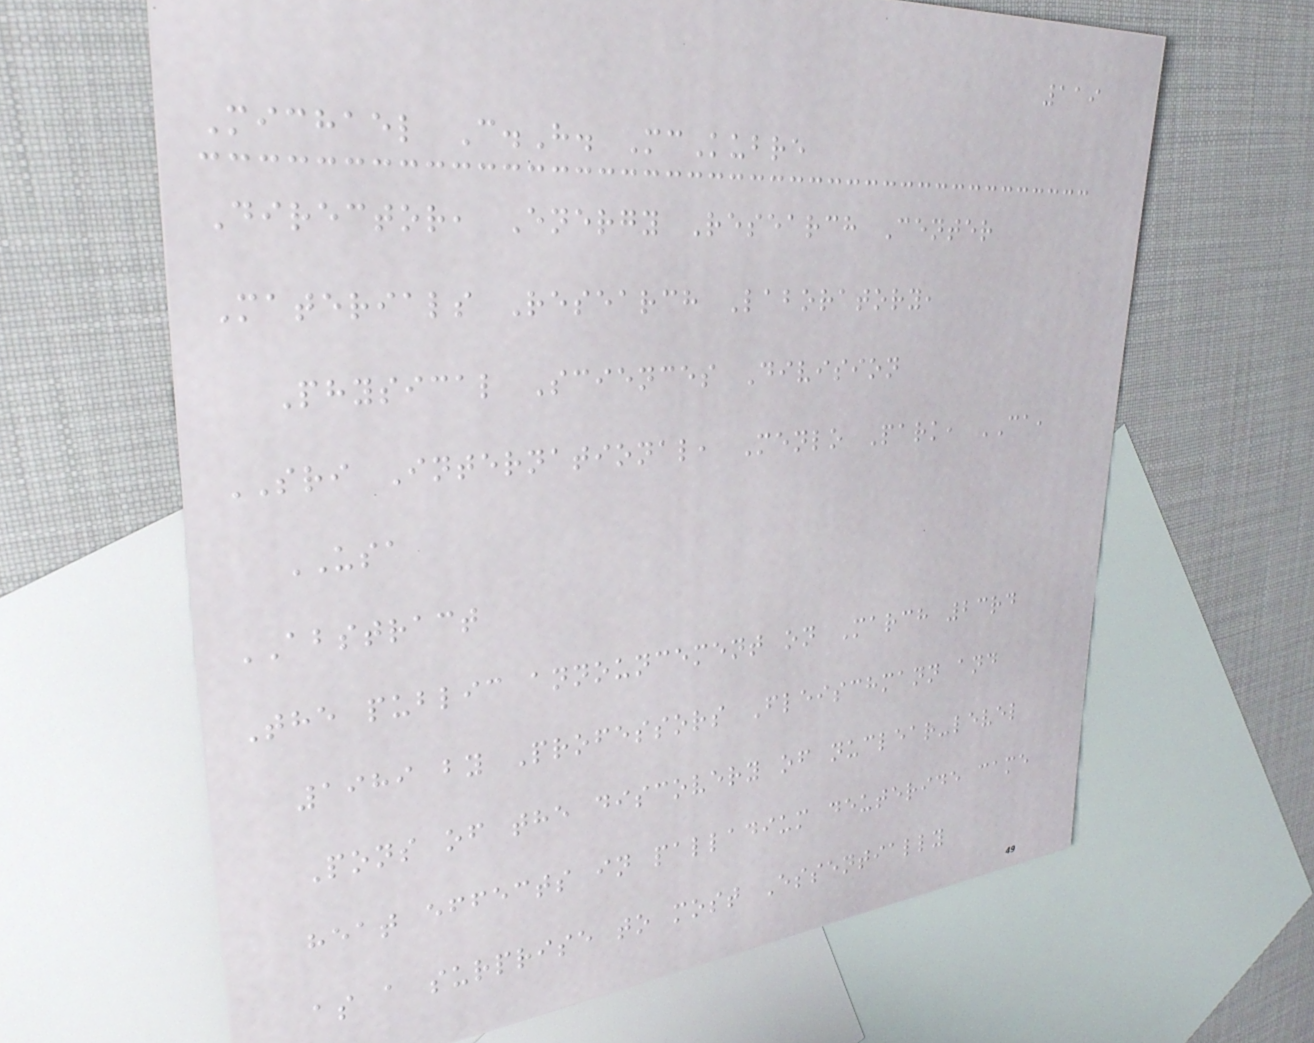119
Michael C.H. McKubre
Director, Energy Research Center
Materials Research Laboratory,
Physical Sciences Division
SRI International, Menlo Park, CA,
USA
ABSTRACT
The public announcement on March 23rd
1989 by Professors Fleischmann and
Pons of the discovery of nuclear-level
heat effects in palladium deuteride came
as a surprise to most Essentially
